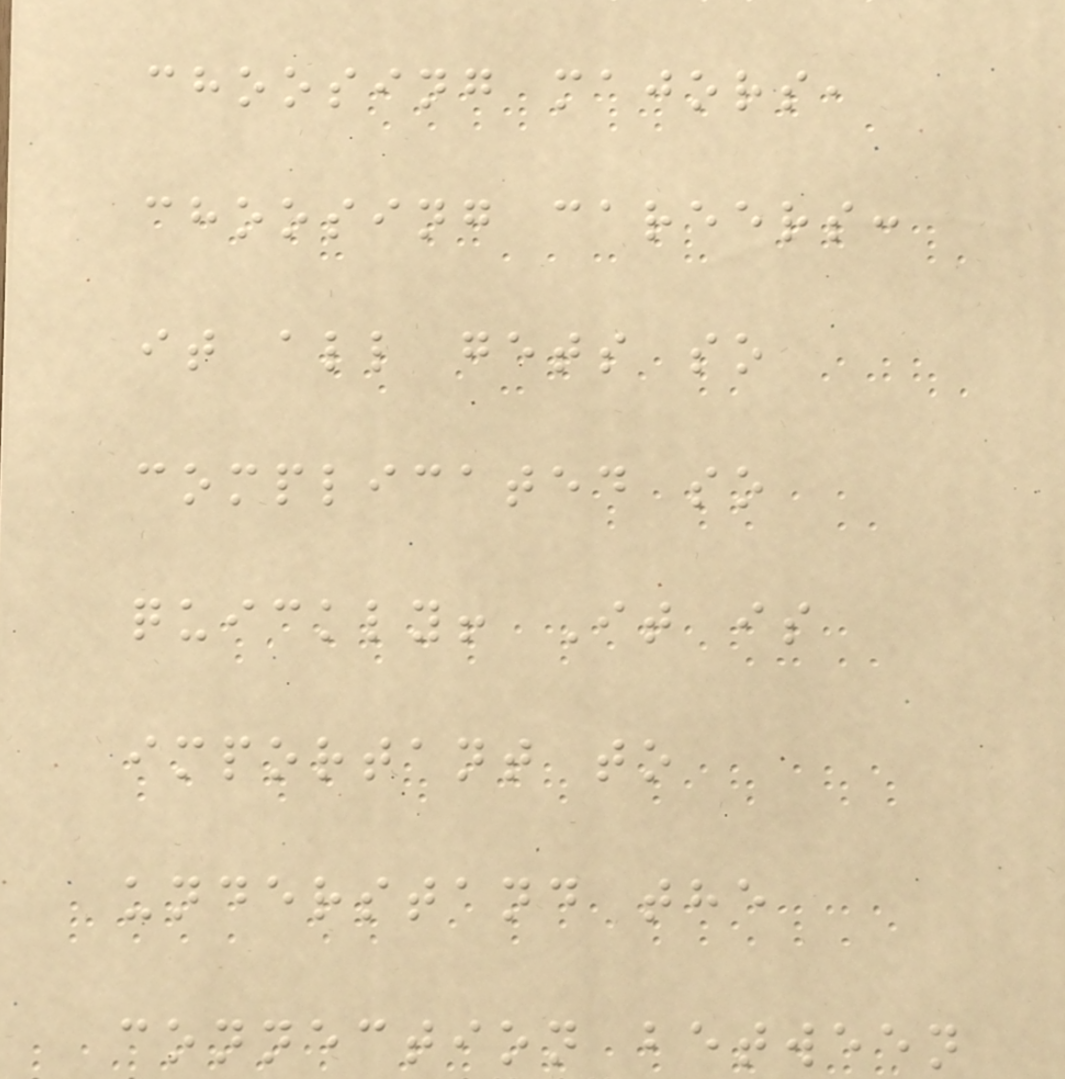choosing majors,
choosing careers:
it all gets so
complicated so
quickly! It is
important to
understand the
connection between
